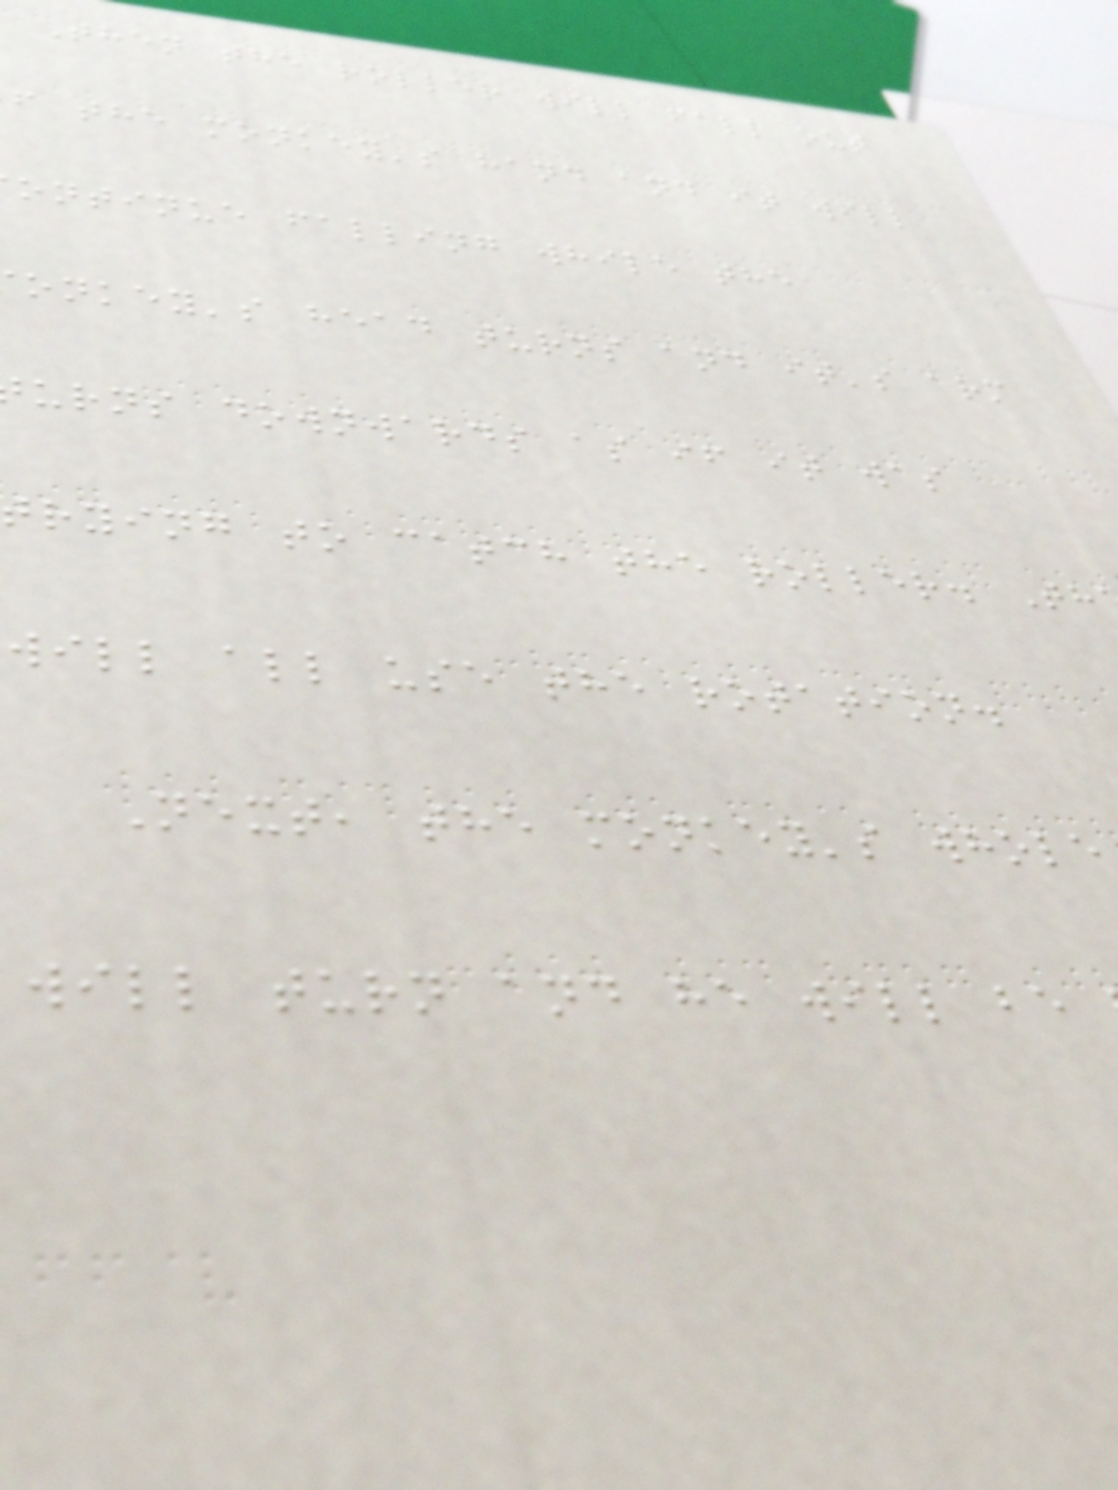Then the roller will fall out
f the monkey's hand and it will
ontinue falling while the
onkey's head turns and it's arm
urns downwards as if it was
trying to catch the roller. Th
will all use the rotation.
Next, the monkey's whole
will turn and he will be
